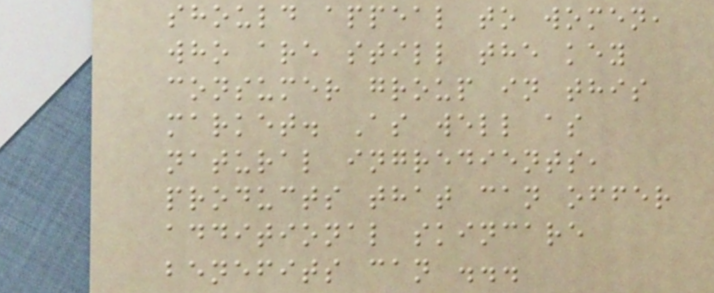should appeal to women,
who are still the key
consumer group in this
market. As well as
natural ingredients,
products that can offer
additional skincare
benefits can ...
